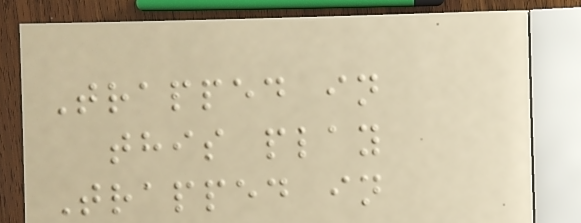Trapped in
this play
Trapped in
